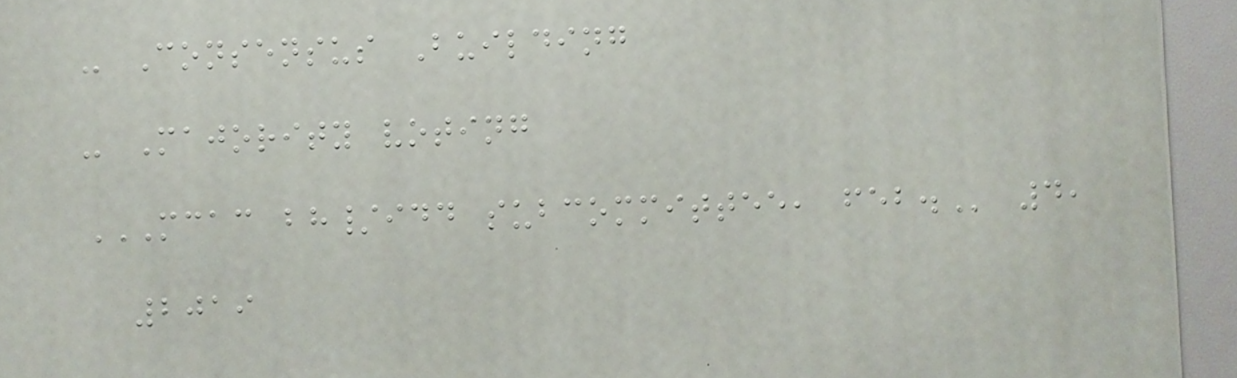- Consensus Building
- Majority voting
MCAC BH/IDD SUBCOMMITTEE, FEB. 4,
2019
